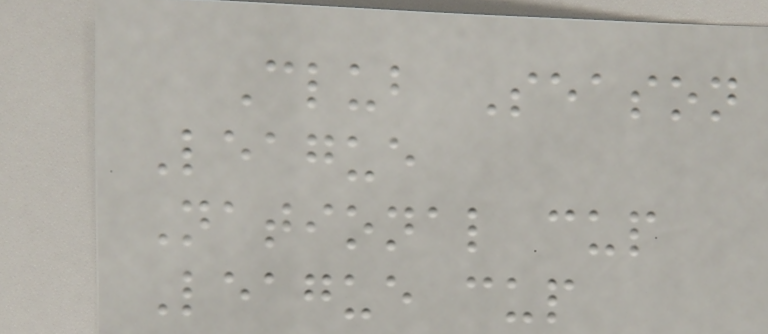Club Season
League
National cup
League cup
